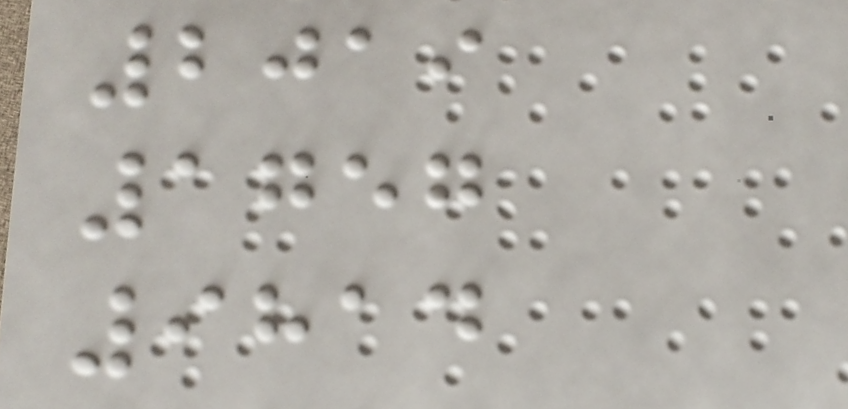2019
1757
9814
